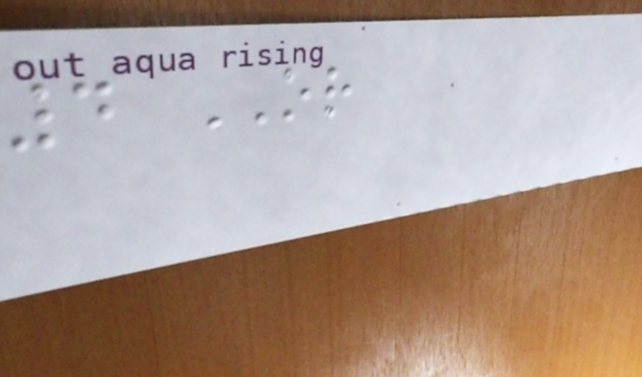4 OR
